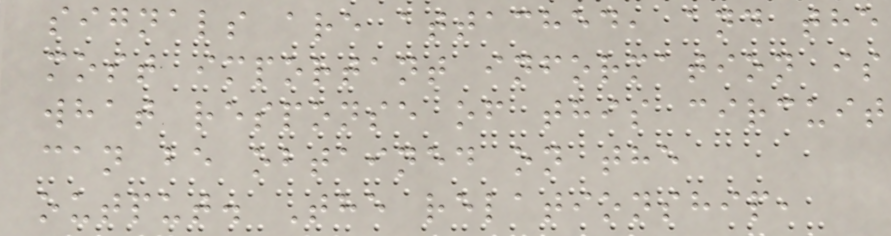signals are attached, and the
most important information is
what response of this circuit
can be obtained on the
output. The relationship,
